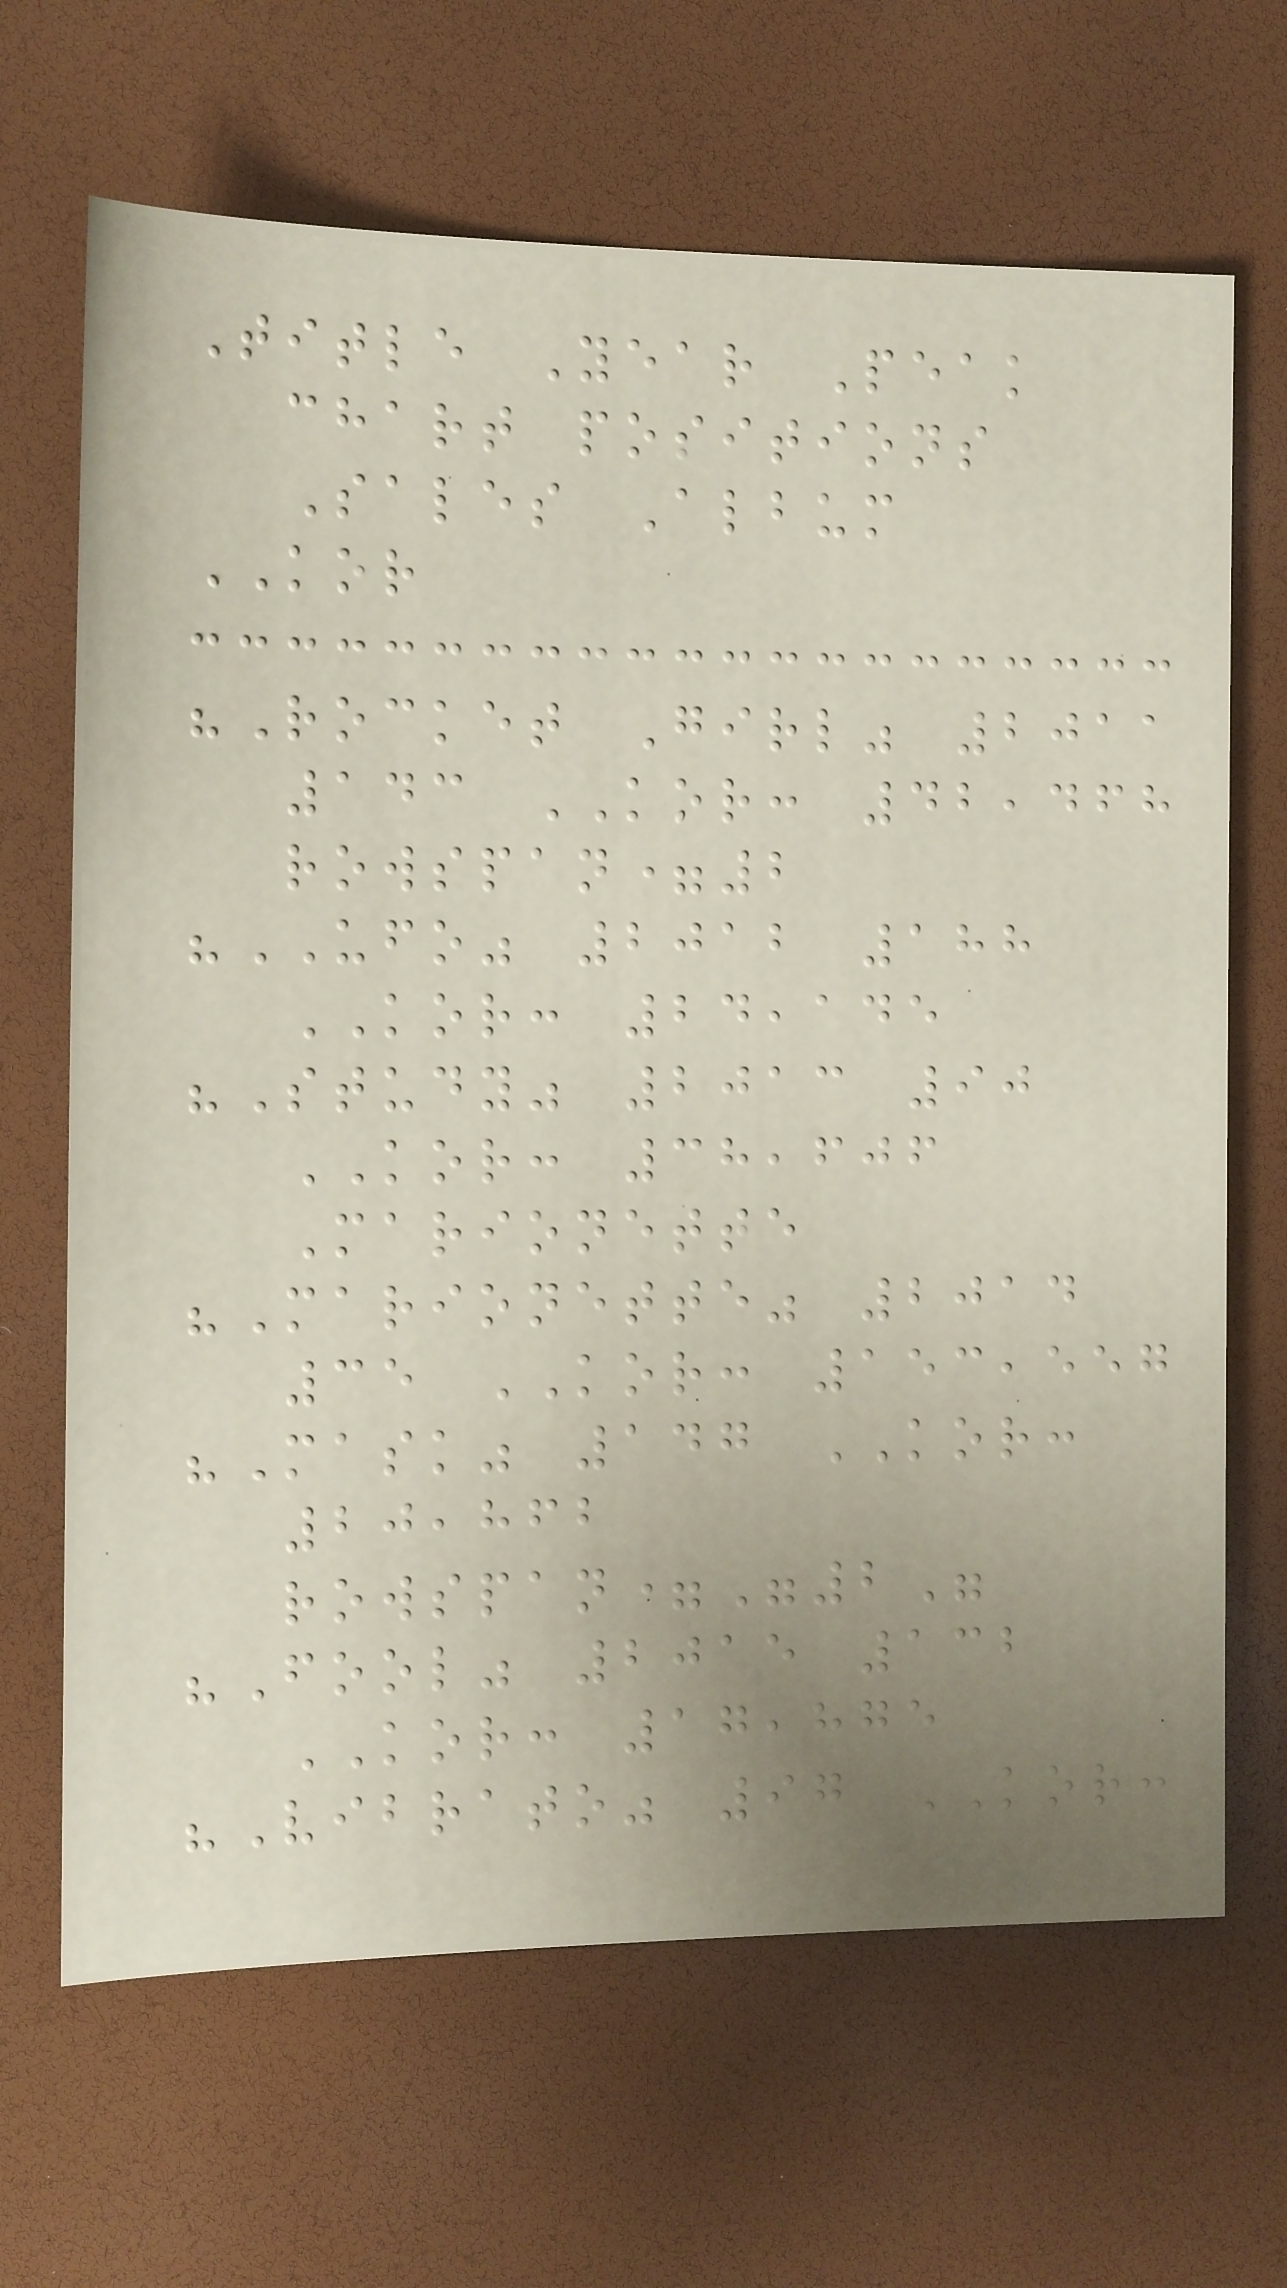Title Year Peak
chart positions
Sales Album
KOR
"Rocket Girl" 2011
143 KOR: 42,468
rowspan=2
"UFO" 2012 188
KOR: 24,145
"Study" 2013 90
KOR: 38,606
Marionette
"Marionette" 2014
35 KOR: 153,557
"Mask" 147 KOR:
20,862
rowspan="2"
"Fool" 2015 132
KOR: 17,875
"Vibrato" 97 KOR:
